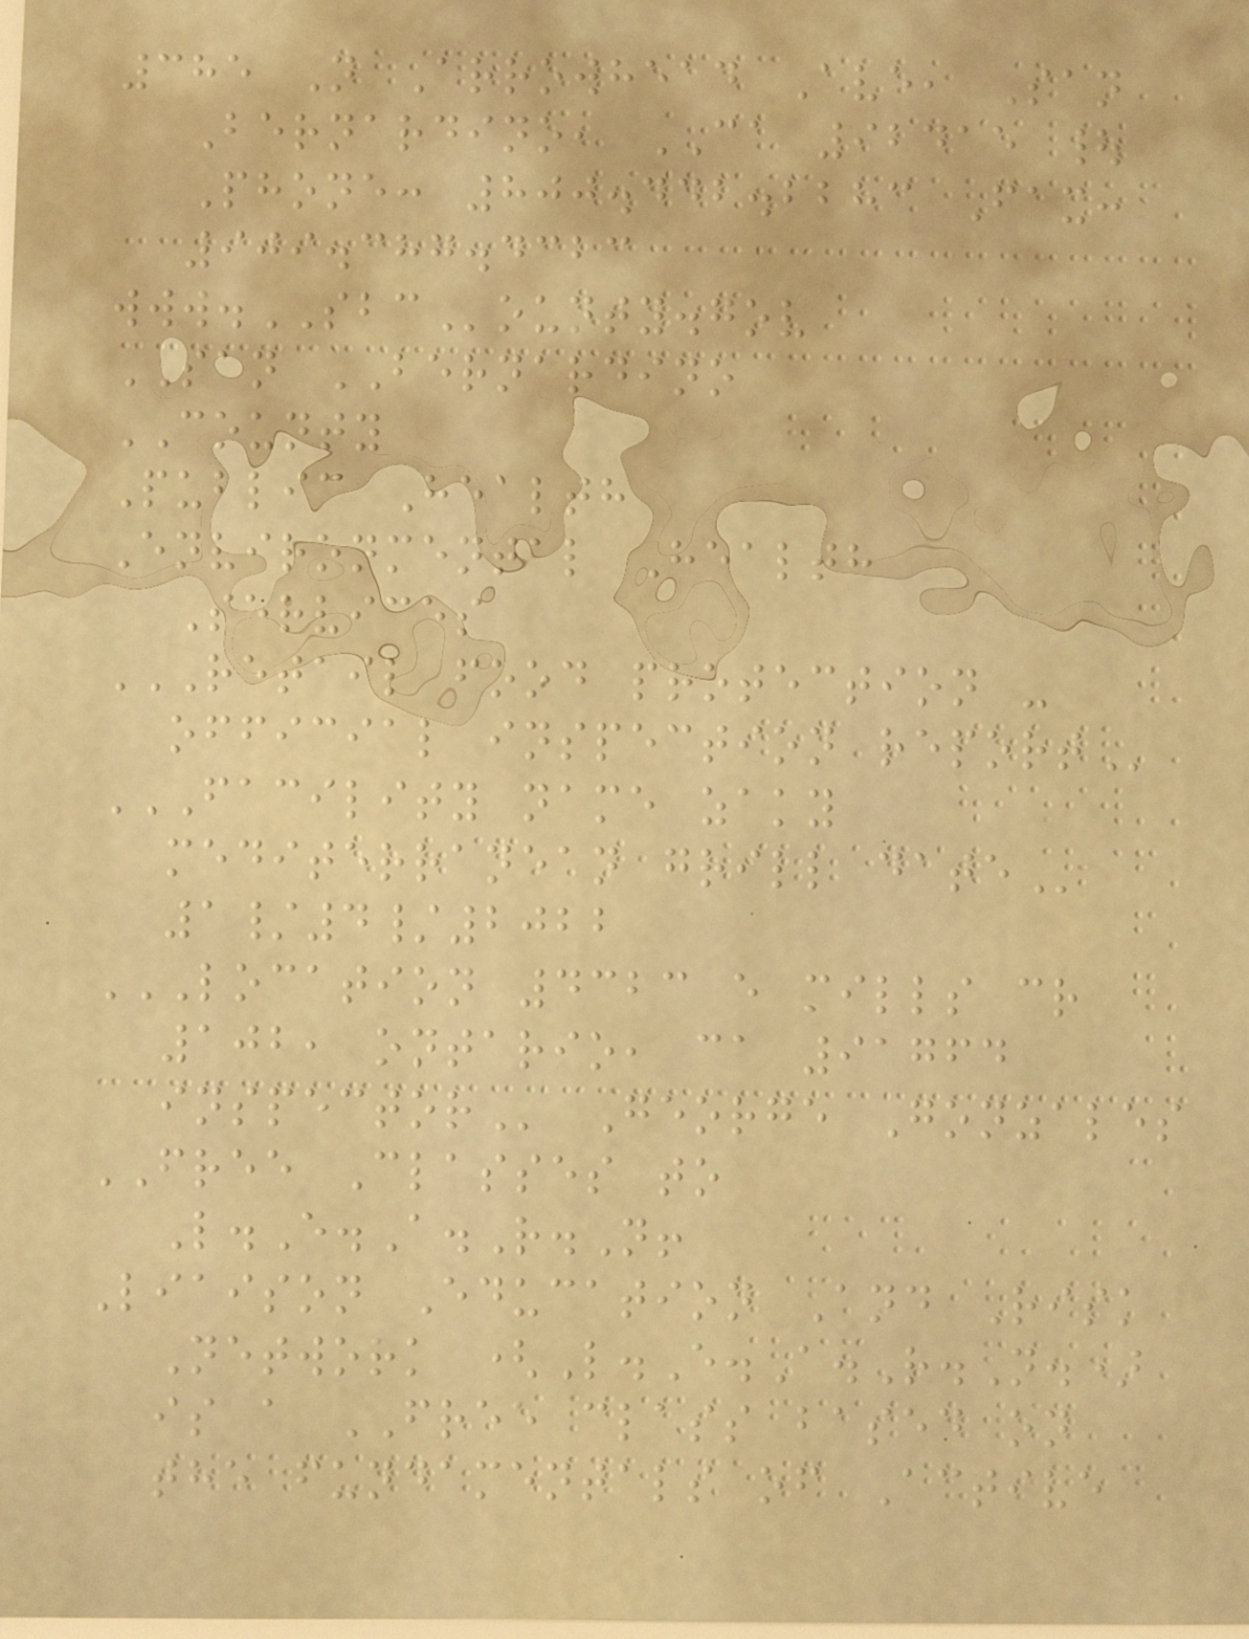385 N Arrowhead Ave, San
Bernardino, CA 92415 |
Phone: 800.442.2283 Fax:
909.387.4323
www.SBCounty.gov
SAN BERNARDINO
COUNTY
Public Health
Environmental Health
Services
RETAIL FOOD PROTECTION -
OFFICIAL INSPECTION REPORT
FACILITY NAME ZAKY
MEDITERRANEAN GRILL DATE
1/4/2022
LOCATION 4323 E MILLS CR
102, ONTARIO, CA 91764
INSPECTOR George Gonzales
FREE Classes to
L.E.A.R.N!
Liaison Education And Risk
Network (L.E.A.R.N.)
is a FREE class based on
the fundamentals of Active
